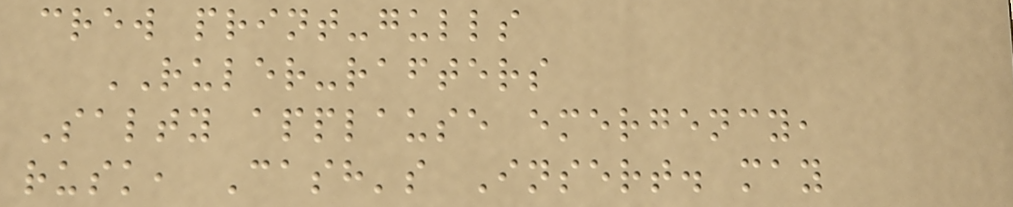crew print-gulls
RULER-rafters
Salty applause emergency,
rusk, Cash's Insert. may
